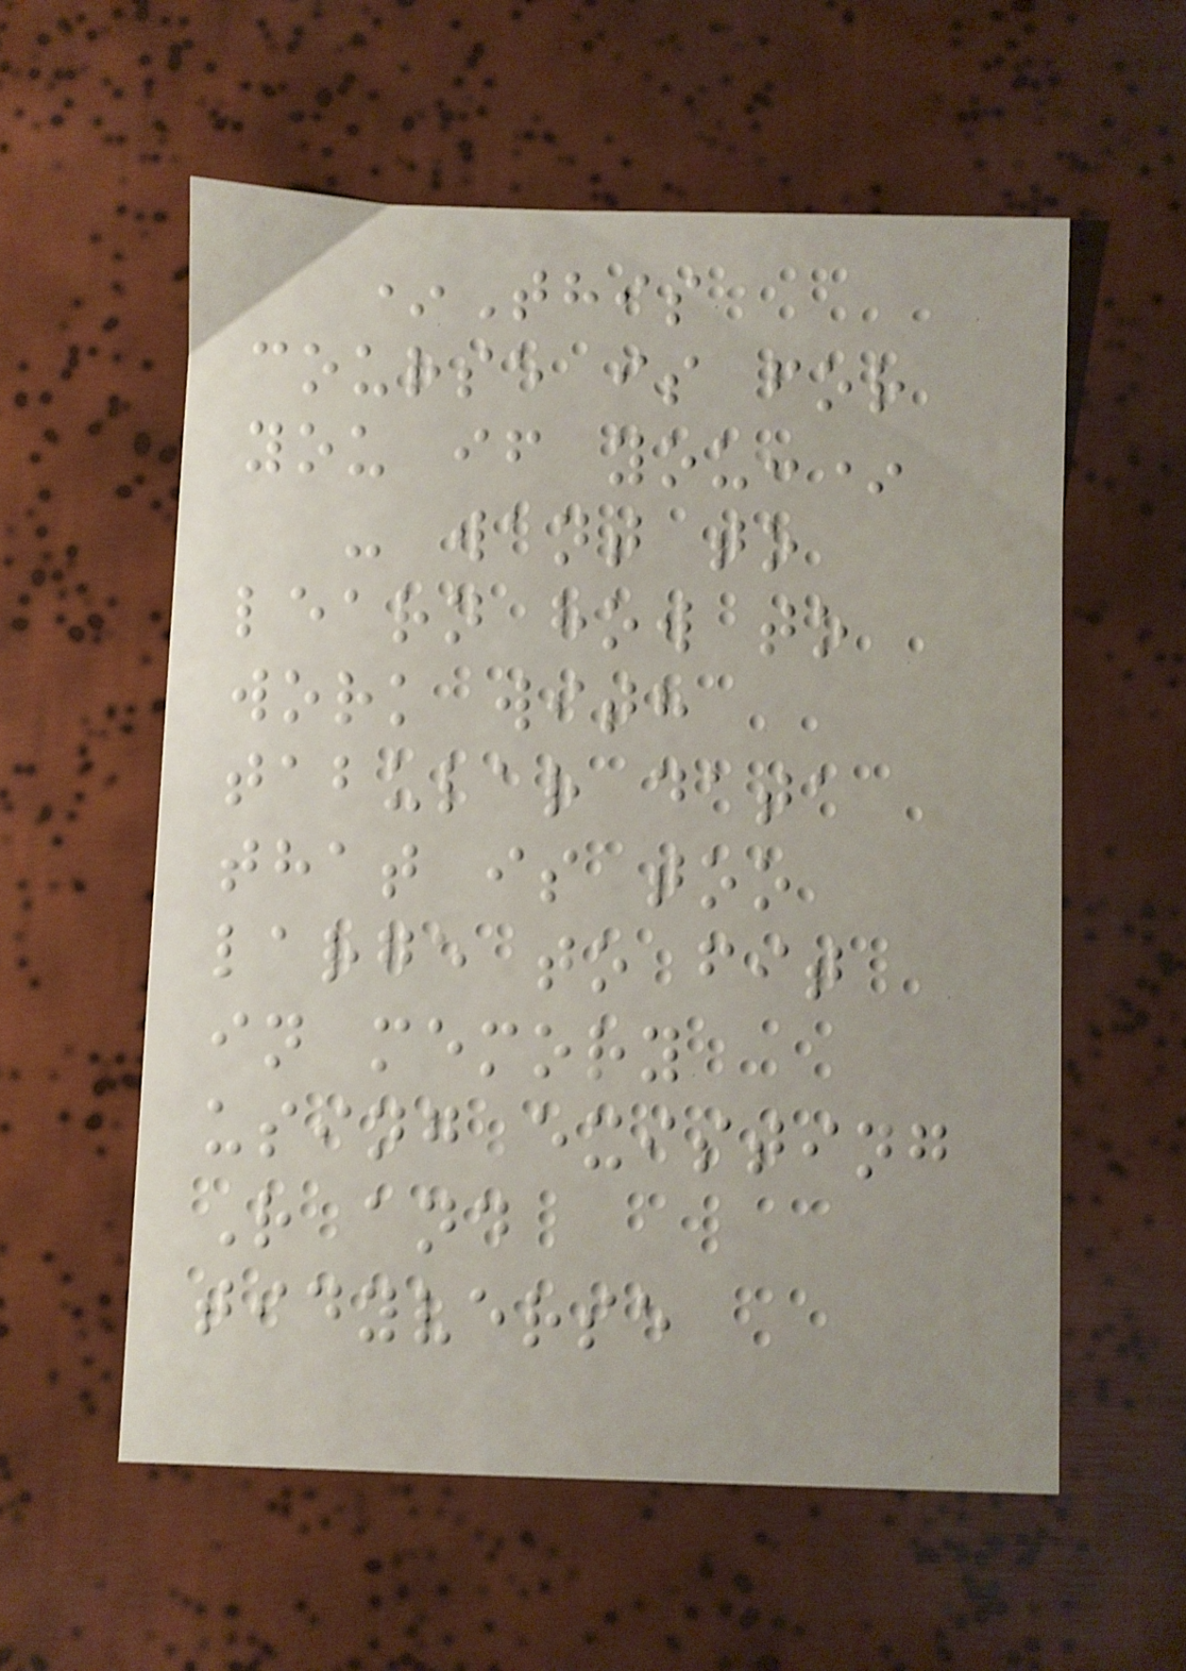*This
course is for
you if you:*
- want to
learn how to
work with
tabular data
that is too
large to fit
in memory
using existing
R and
tidyverse
